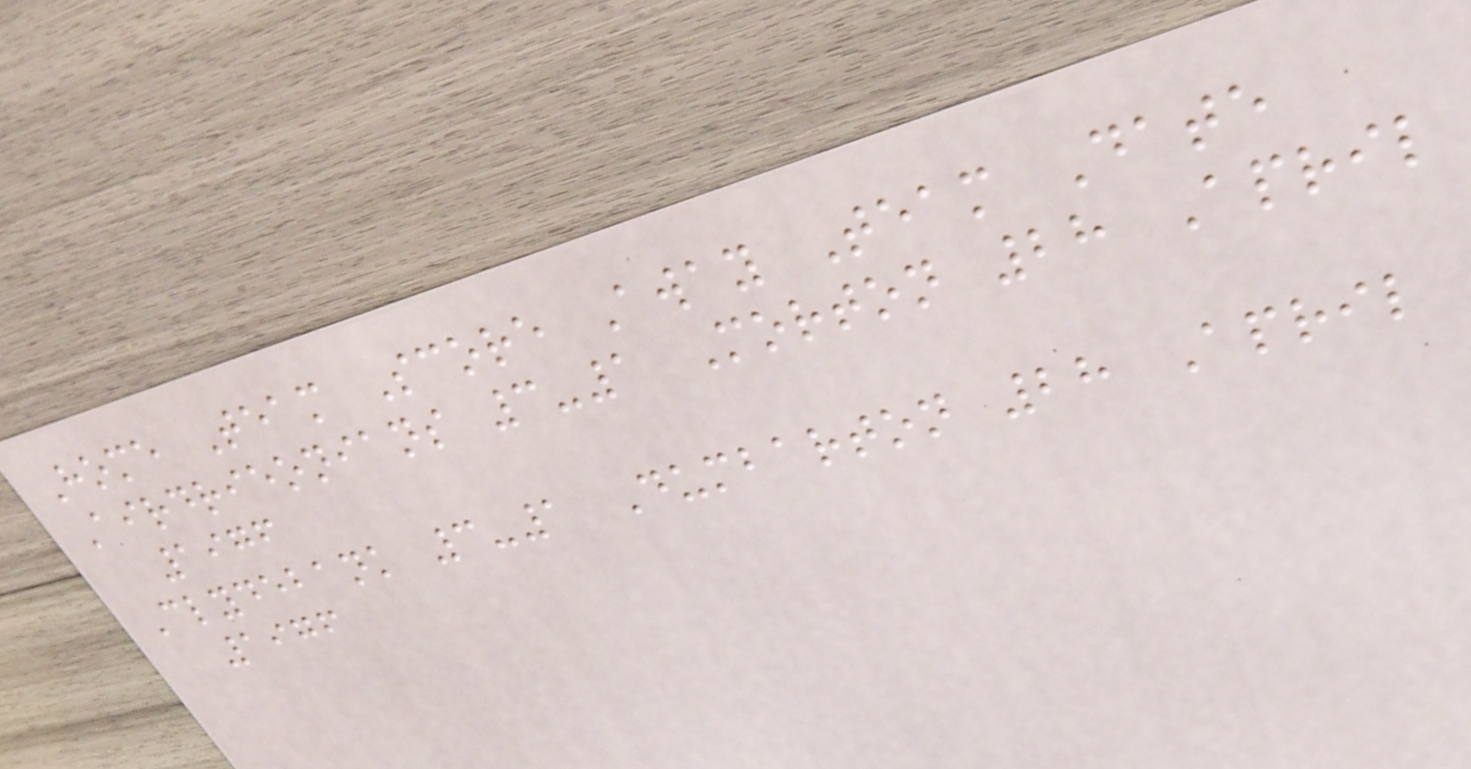Home Team Score Away Team Date
Airdrieonians 3-1 Morton 28 April
1976
Clydebank 3-1 Dumbarton 28 April
1976
